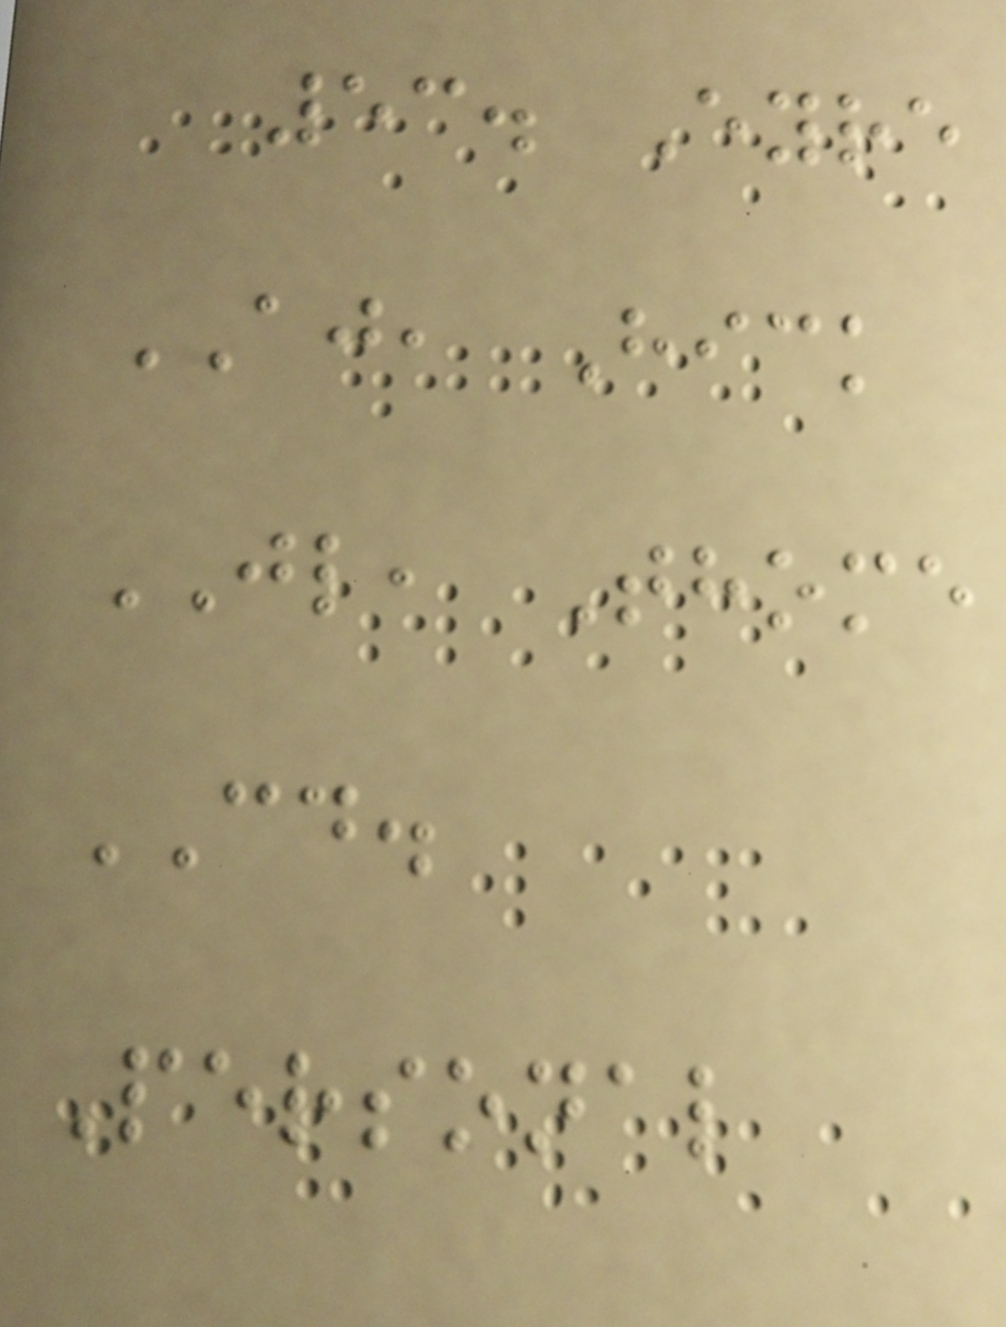53. Eyre
AJ, Hick
JL, Thome
CD.
Personal
